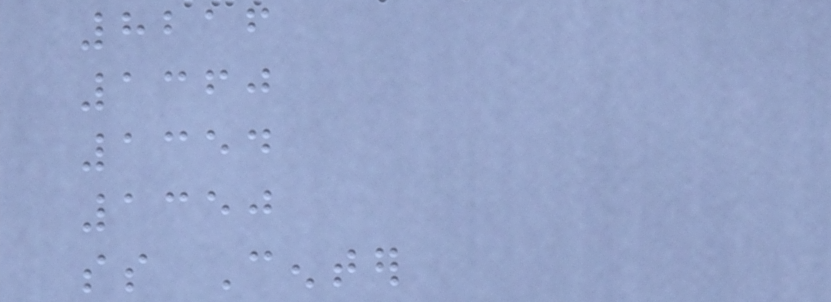8216
1360
1354
1350
ss Center
